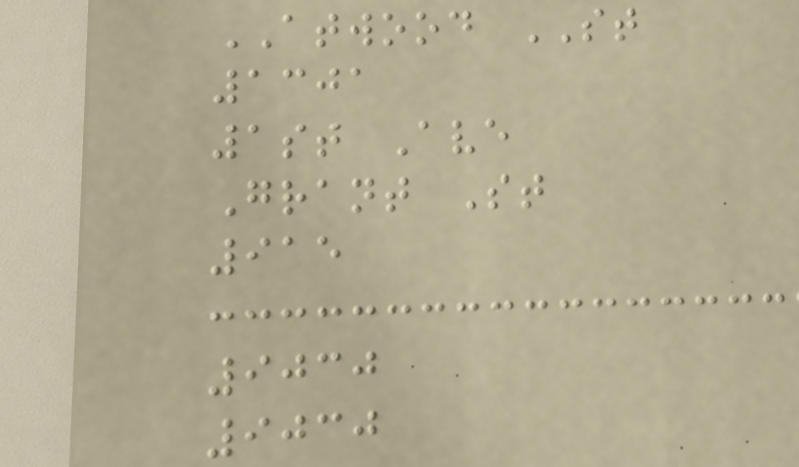ATWOOD ST
1301
1st Ave
Grant St
915
9030
9030
